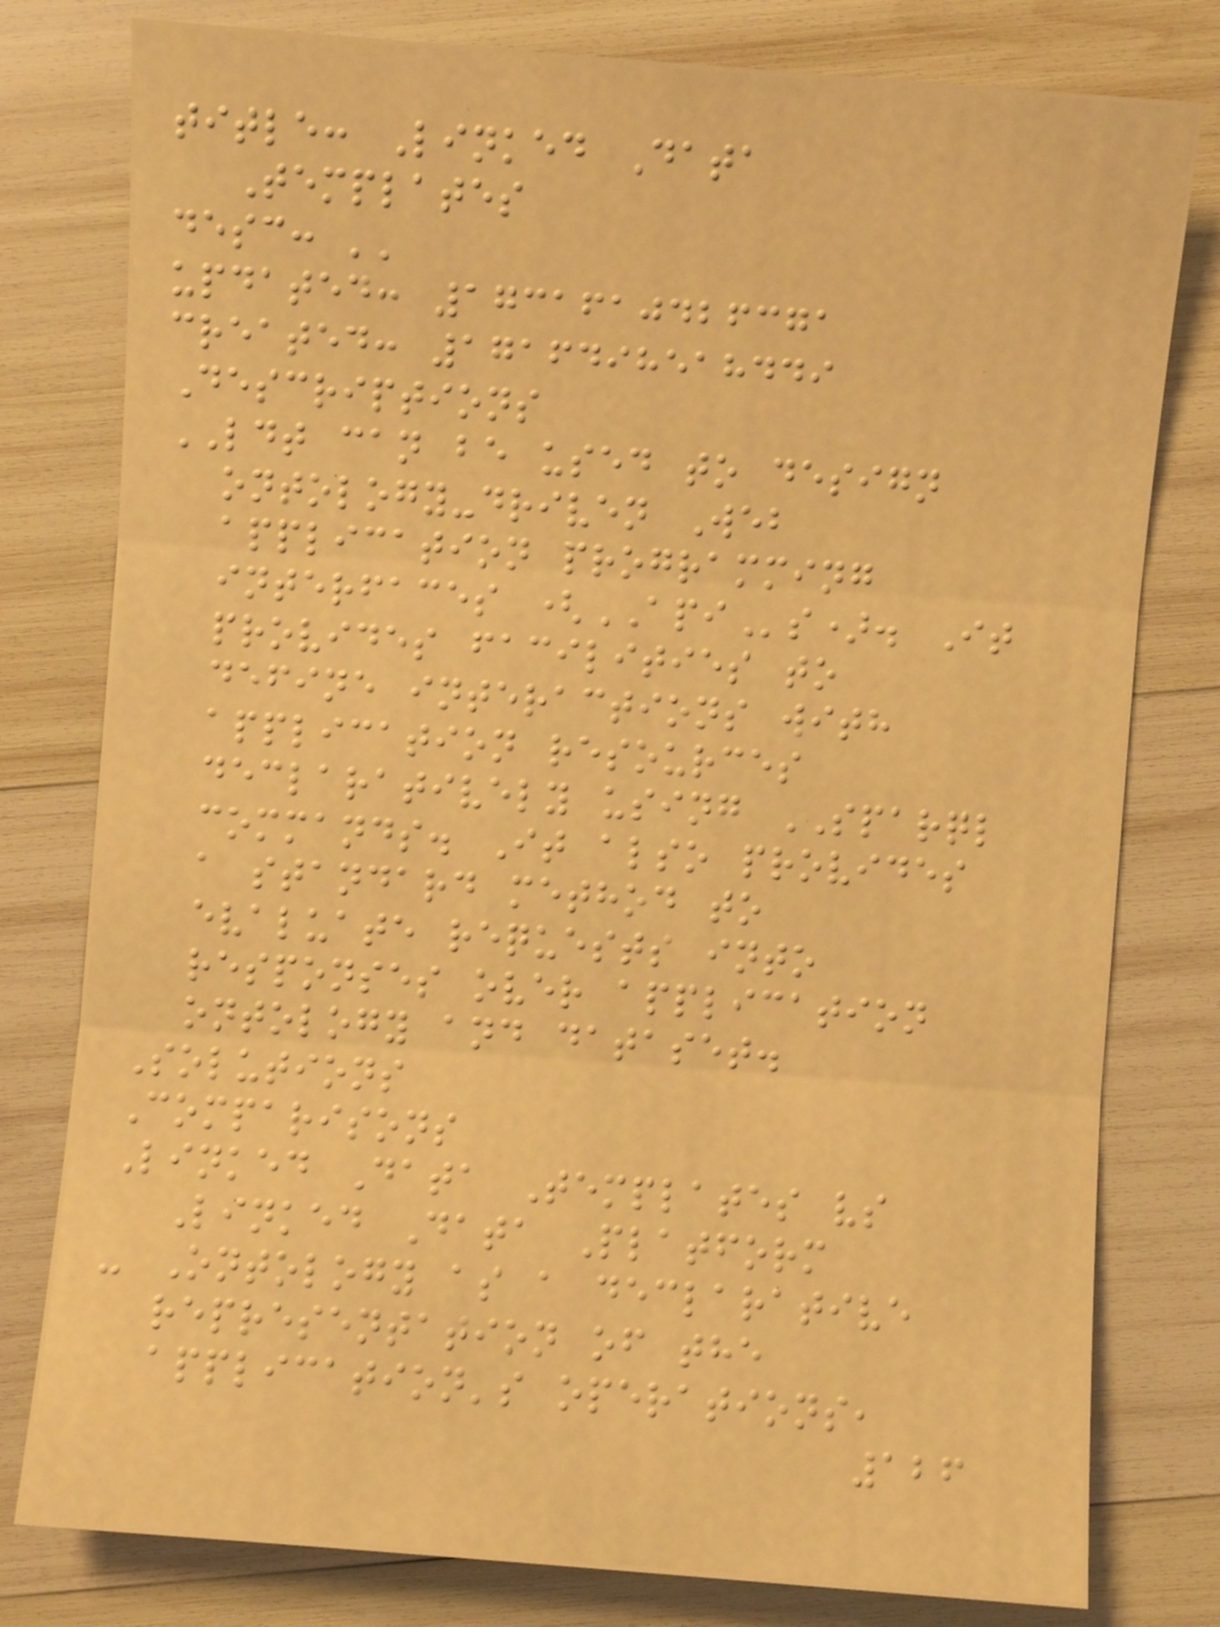title: Linked Data
Templates
desc: ''
updated: 1731610426371
created: 1716498518449
Descriptions
LDT can be used to design
ontology-driven Web
application programming
interfaces (APIs). It
provides facilities to
define interactions with
application resources
declaratively using SPARQL
commands. It also provides
a standard method to
evaluate requests into
responses over application
ontology and dataset.
Solutions
Comparisons
Linked Data Templates vs
Linked Data Platform
- Ontology as a declarative
representation of the
application's operations,
126
